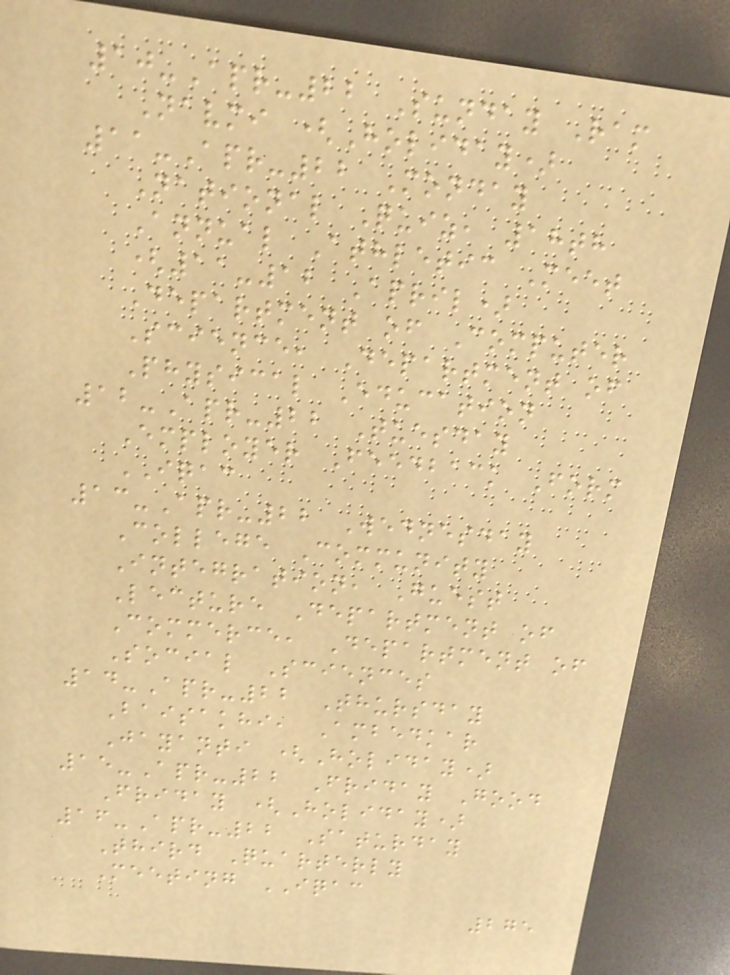10-Apr-22 Sunday Ram
Navmi (Holiday)
11-Apr-22 Monday
National Quiz, 18th
Annual Athletic Meet
(11-12 April)
Department of Computer
Science, Department of
Physical Education
12-Apr-22 Tuesday
Employer Feedback Form
IQAC
13-Apr-22 Wednesday
College Community
Integration, Guest
Lecture Department of
Commerce, Department of
Social Sciences
14-Apr-22 Thursday
Baisakhi, Ambedkar
Jayanti (Holiday)
15-Apr-22 Friday Good
Friday (Holiday)
16-Apr-22 Saturday
Third Quarterly
Meeting IQAC
275
